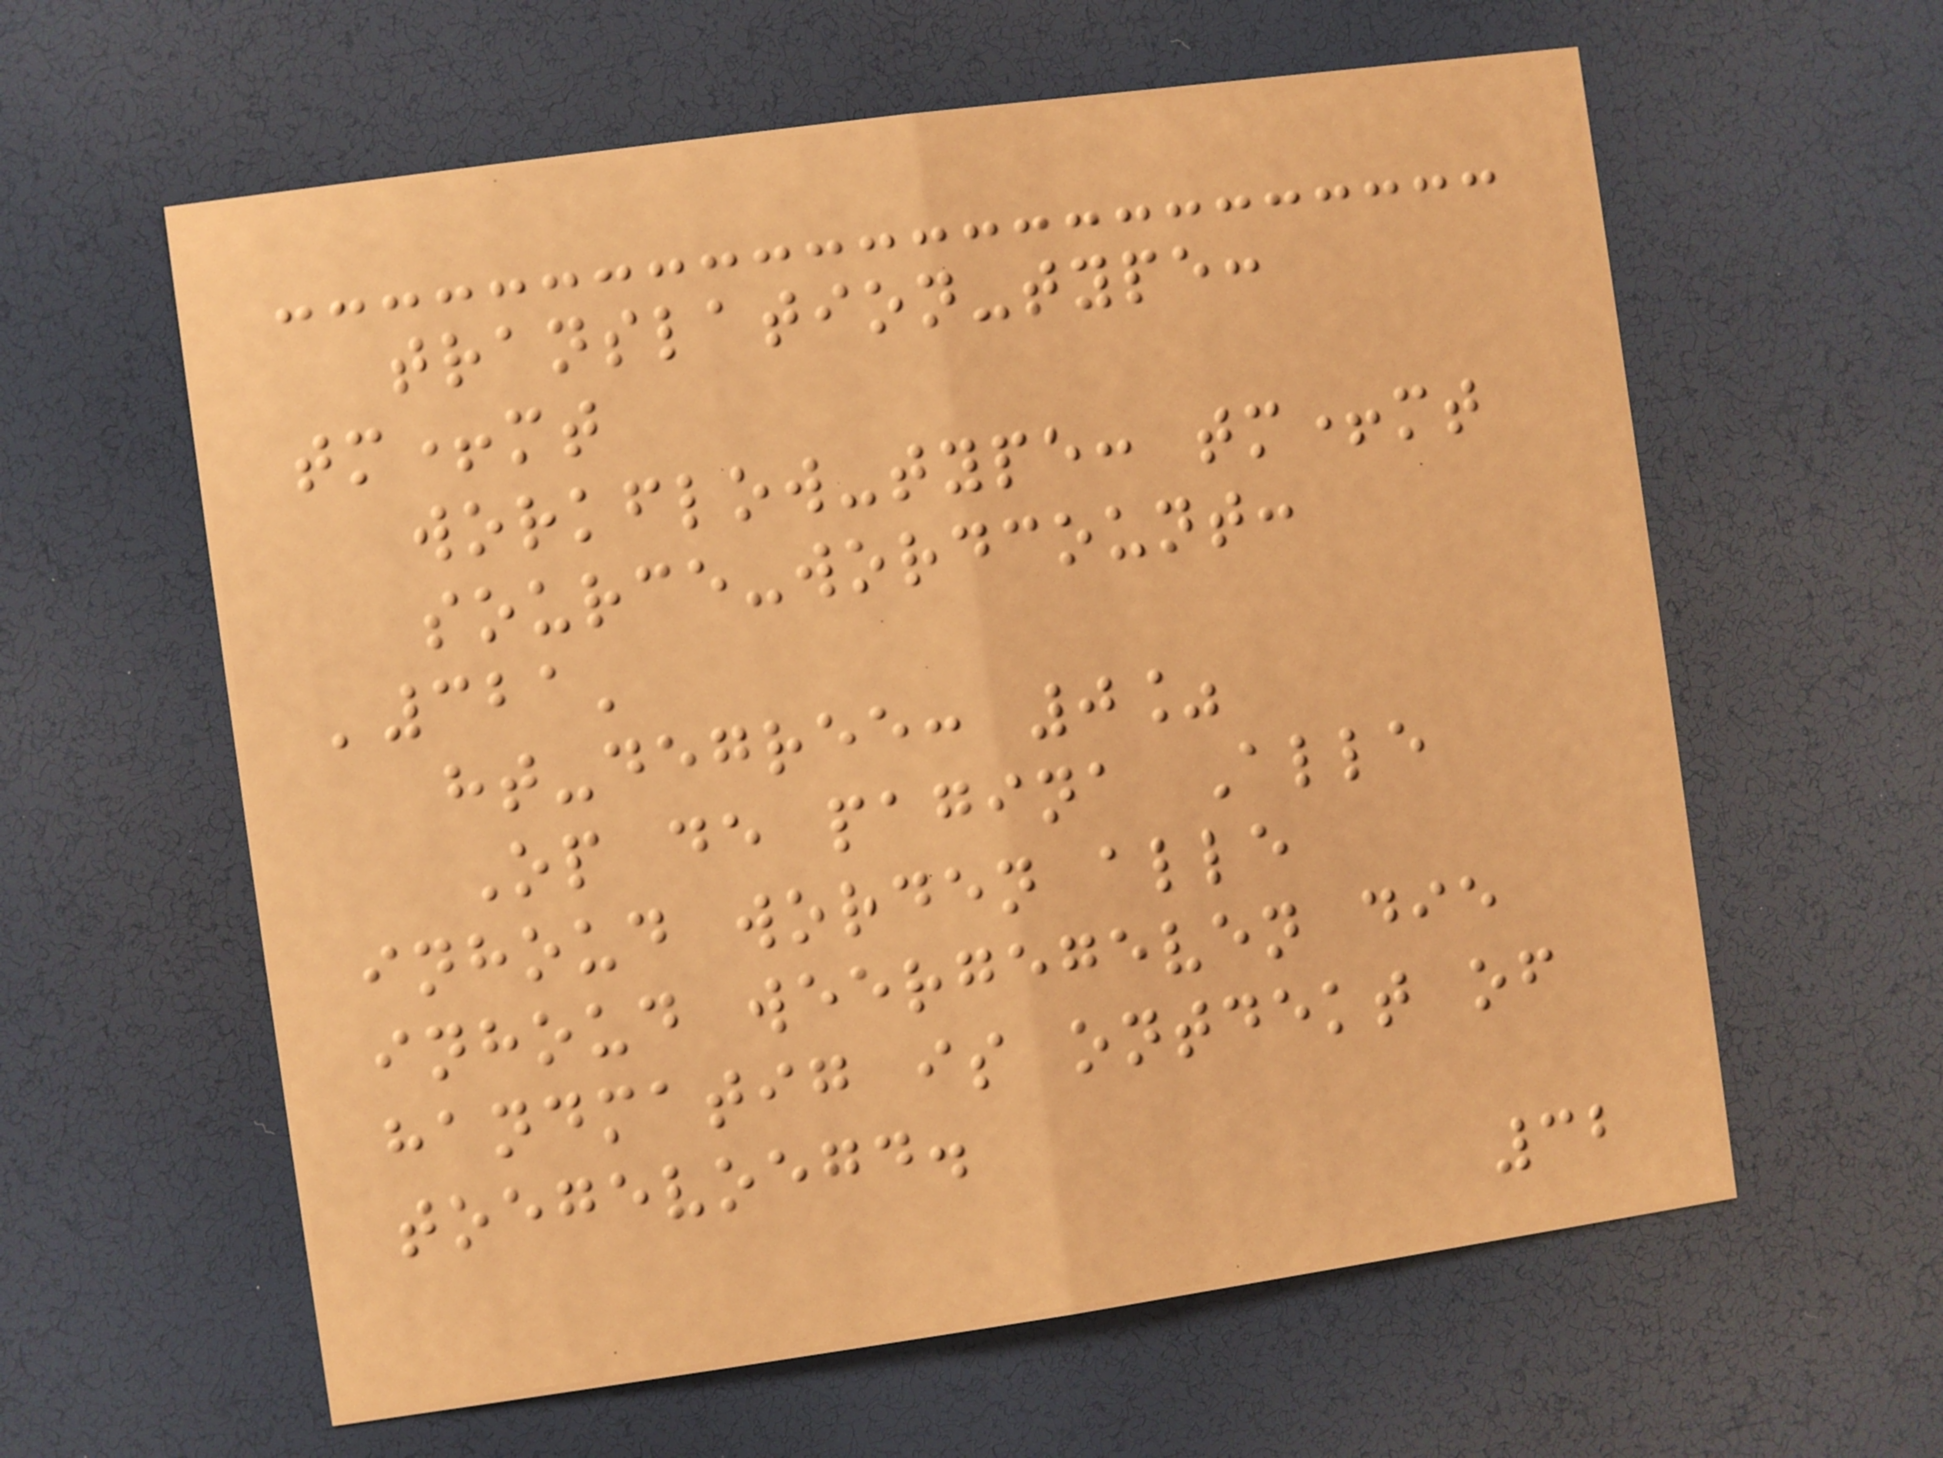translation-type:
tm+mt
workflow-type: tm+mt
source-wordcount:
'321'
ht-degree: 0%
Op de pagina Alle
inhoud worden alle
inhoud weergegeven die
handmatig is ontdekt of
toegevoegd.
32
